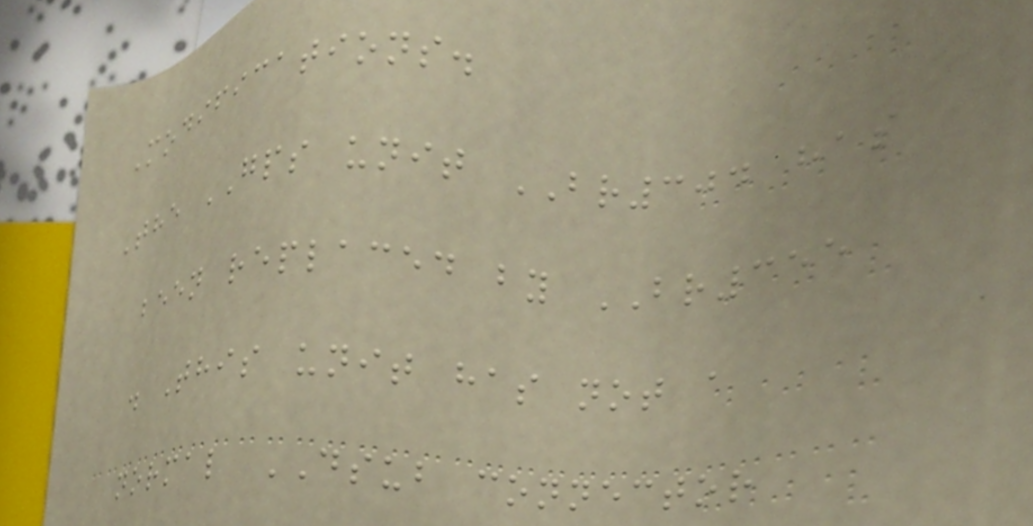Modifications.
The GPS unit BR304 has
been replaced by BR355
. This unit has not a
normal DSUB connector
